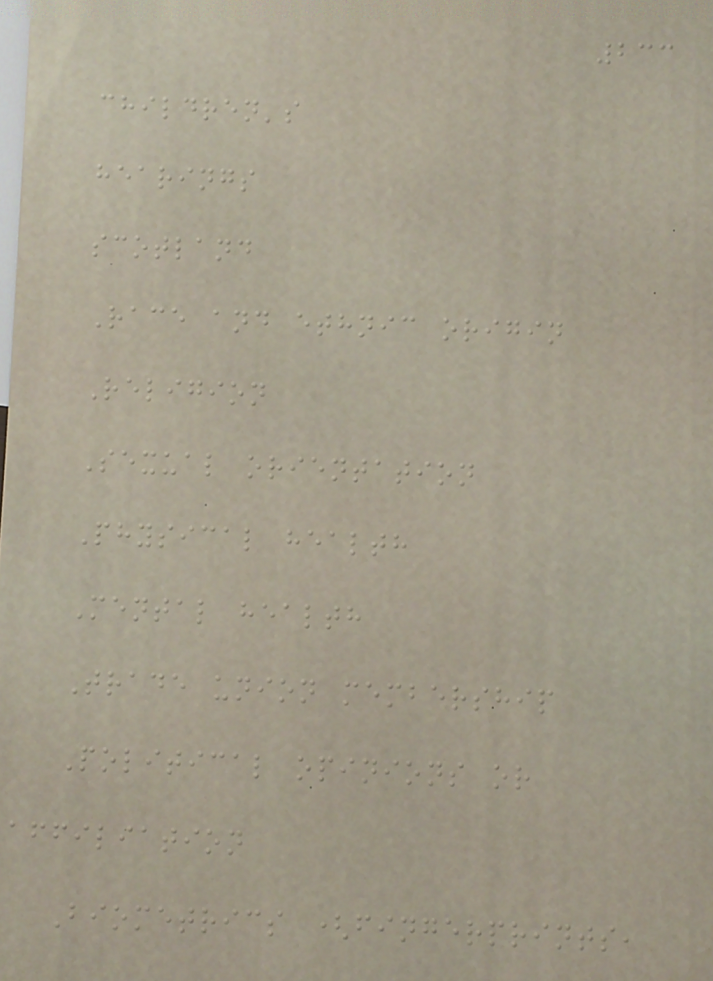233
children's
hearings
scotland
Race and ethnic origin
Religion
Sexual orientation
Physical health
Mental health
Trade union membership
Political opinions or
affiliation
Biometrics (fingerprints,
